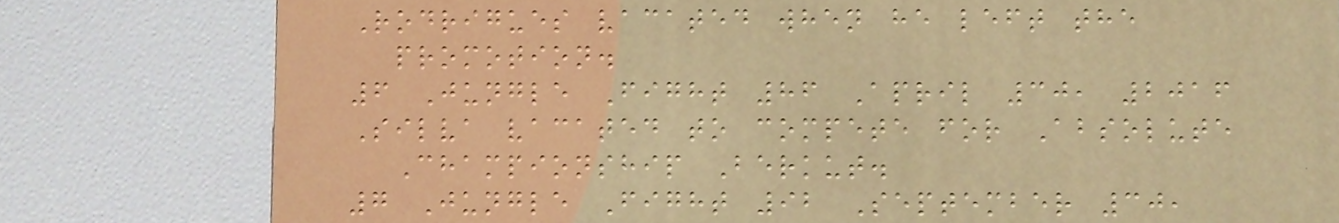Rodrigues vacated when he left the
promotion.
6 Jungle Fight 86 April 30, 2016
Silva vacated to compete for Absolute
Championship Berkut.
7 Jungle Fight 92 September 30,
